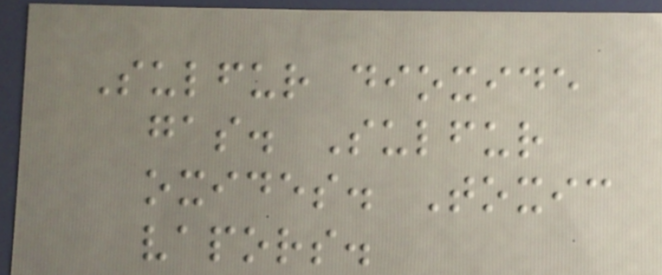Sulfur dioxide
gas. Sulfur
oxides. Toxic
vapors.
